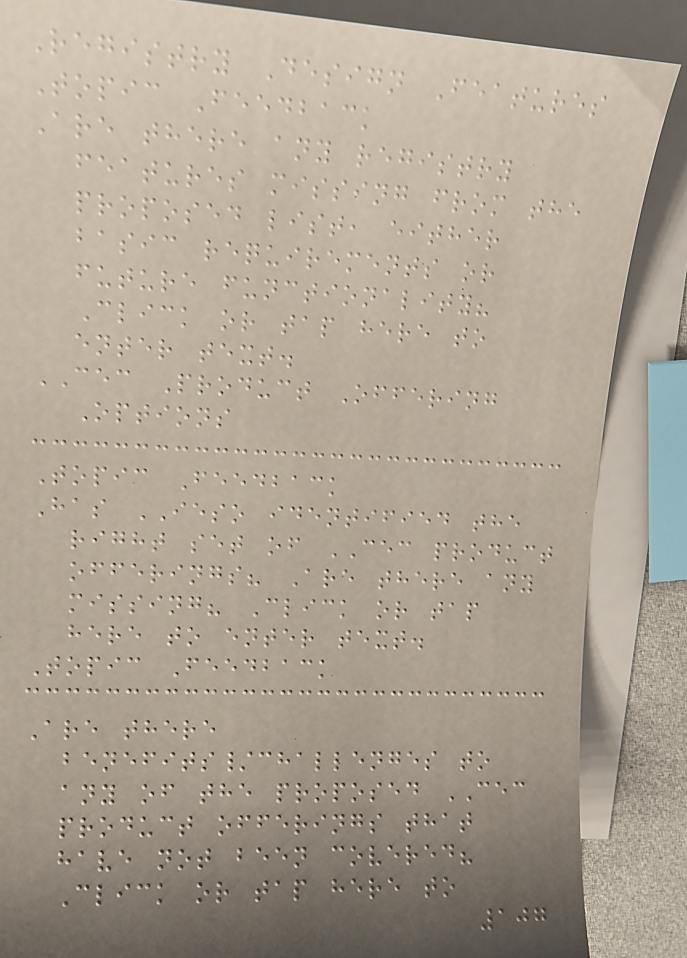Registry Design Features
Topic Feedback
Are there any registry
features missing from the
proposed list, either
basic requirements or
future functionality?
Click or tap here to
enter text.
CEC Product Offering
Options
Topic Feedback
Has IESO identified the
right set of CEC product
offerings? Are there any
missing? Click or tap
here to enter text.
Topic Feedback
Are there
benefits/challenges to
any of the proposed CEC
product offerings that
have not been covered?
Click or tap here to
107
